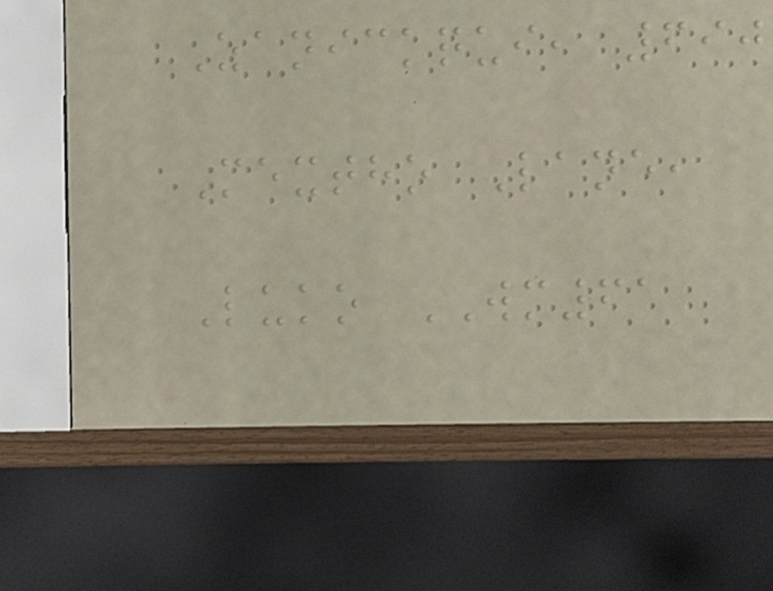Zanickqui, 690
Mextho Lane,
Luko WM61
